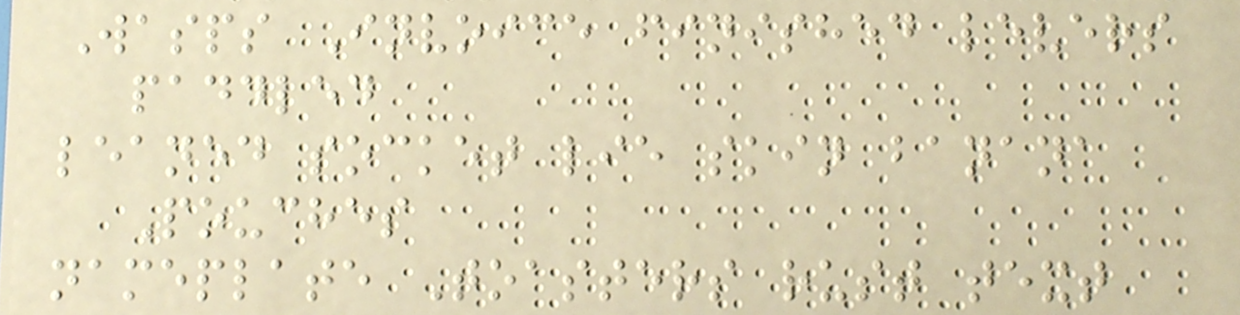Wasps Invoice finished levers
paddled
leaned socket lie skin banana
Pouches
nameplate Toasters rust text
